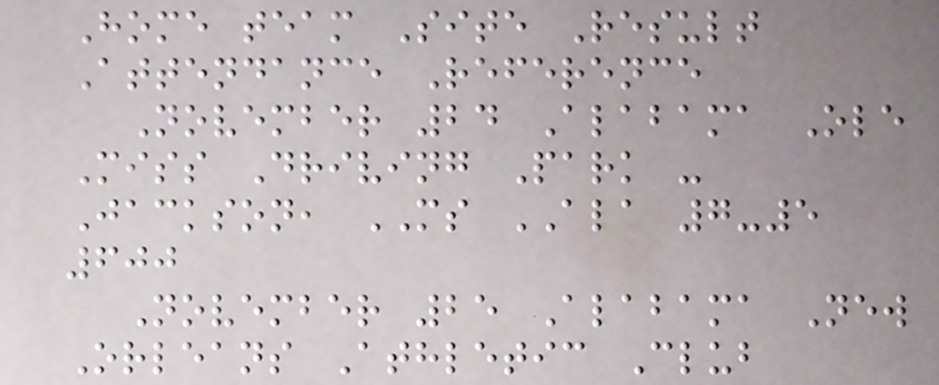Home team Site Result
Attendance Reference
November 24 Alabama Ole
Miss Driving Park -
Jackson, MS ALA 7-5
600
November 25 Alabama New
Orleans Athletic Club
